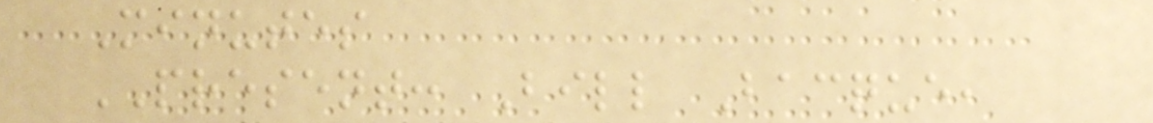Minutes
PRESENT: Bill Bacque,
